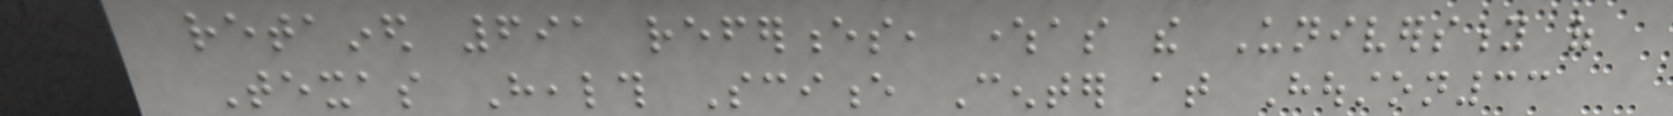retained 691 references, whereas the University of
Texas Health Science Center at Houston33
